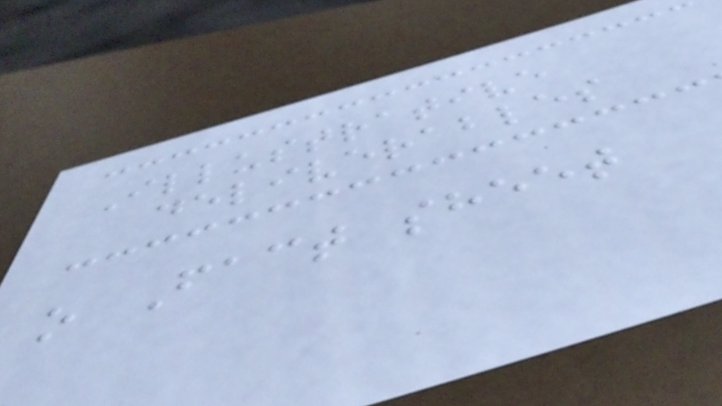Illustrative
deliverables
o Fact sheet
